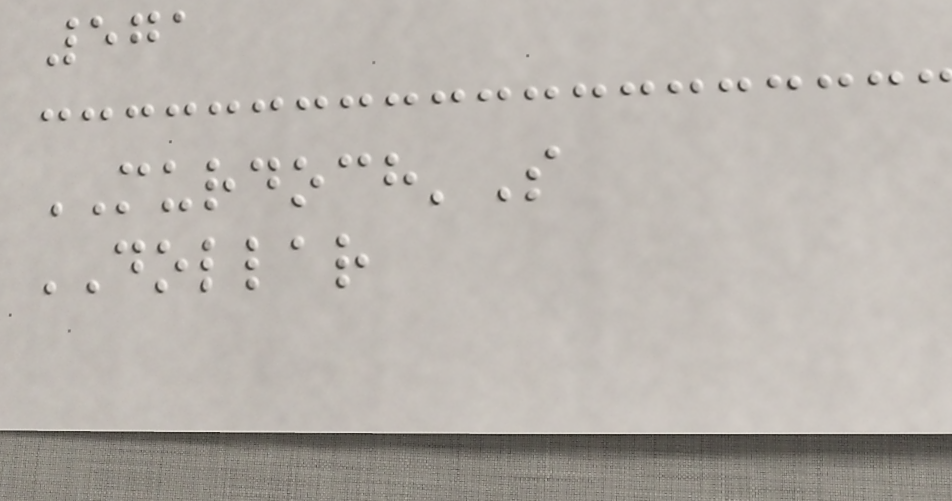571
MURDOCH'S
DOLLAR
